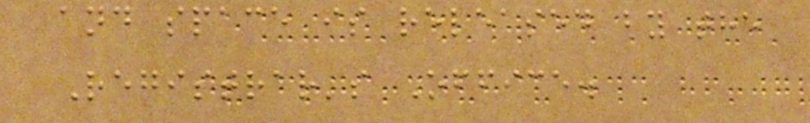and space is released by the
Registrar's Office.
